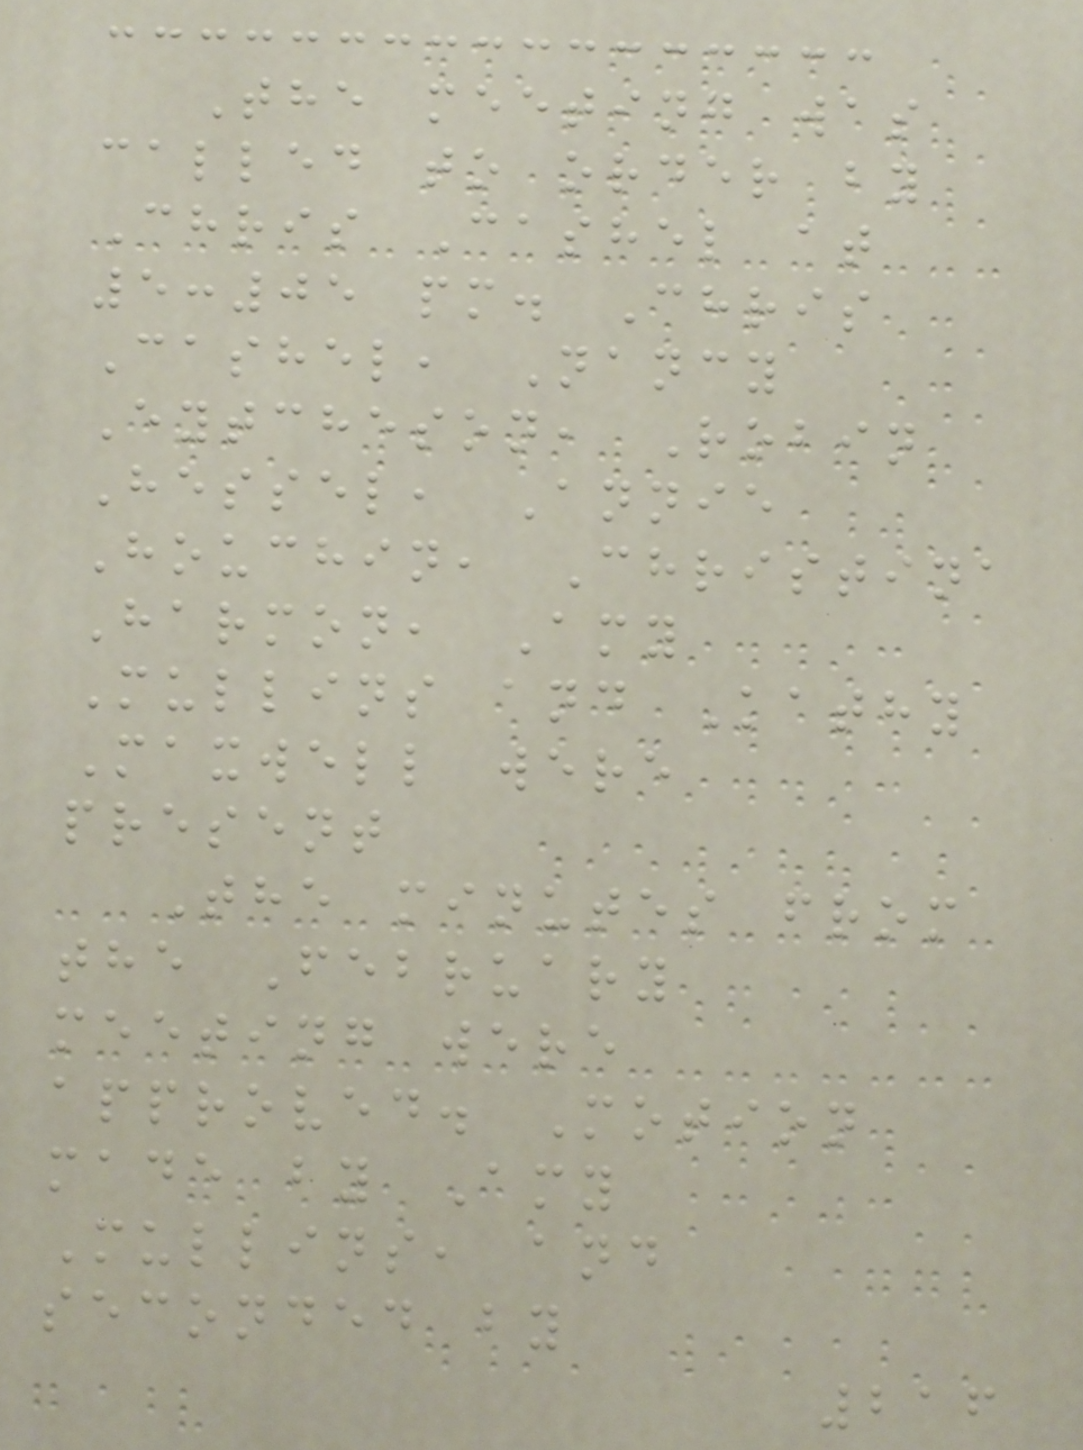The meeting was
called to order by
Chris Cashel at
5:05 pm. Chris
Cashel, Nancy
Eytcheson, Robin
Hessel, Annie
Houchin, Christina
Harmon, Amy
Mullins and Kathy
Maxwell were
present
The minutes from
the February
meeting were
approved. Motion
made by Amy
Mullins, and
seconded by
216
